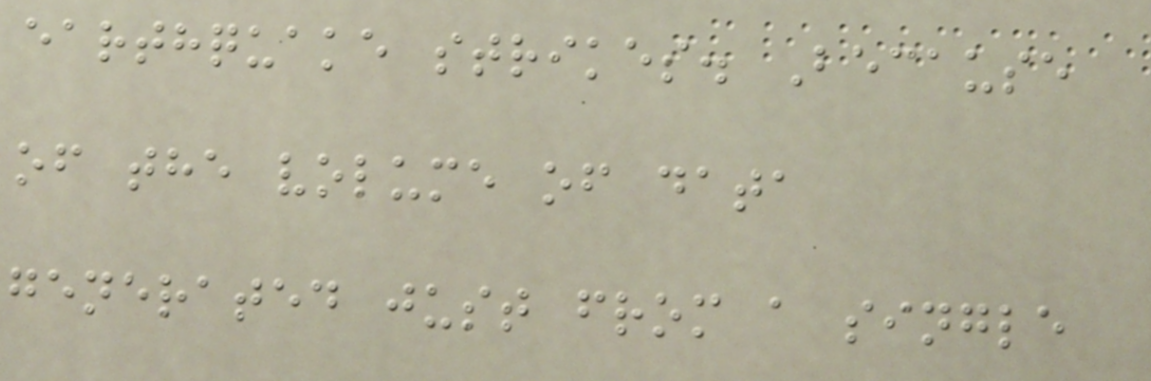earthquake strikes. Because
of the volume of data
generated just from a single
